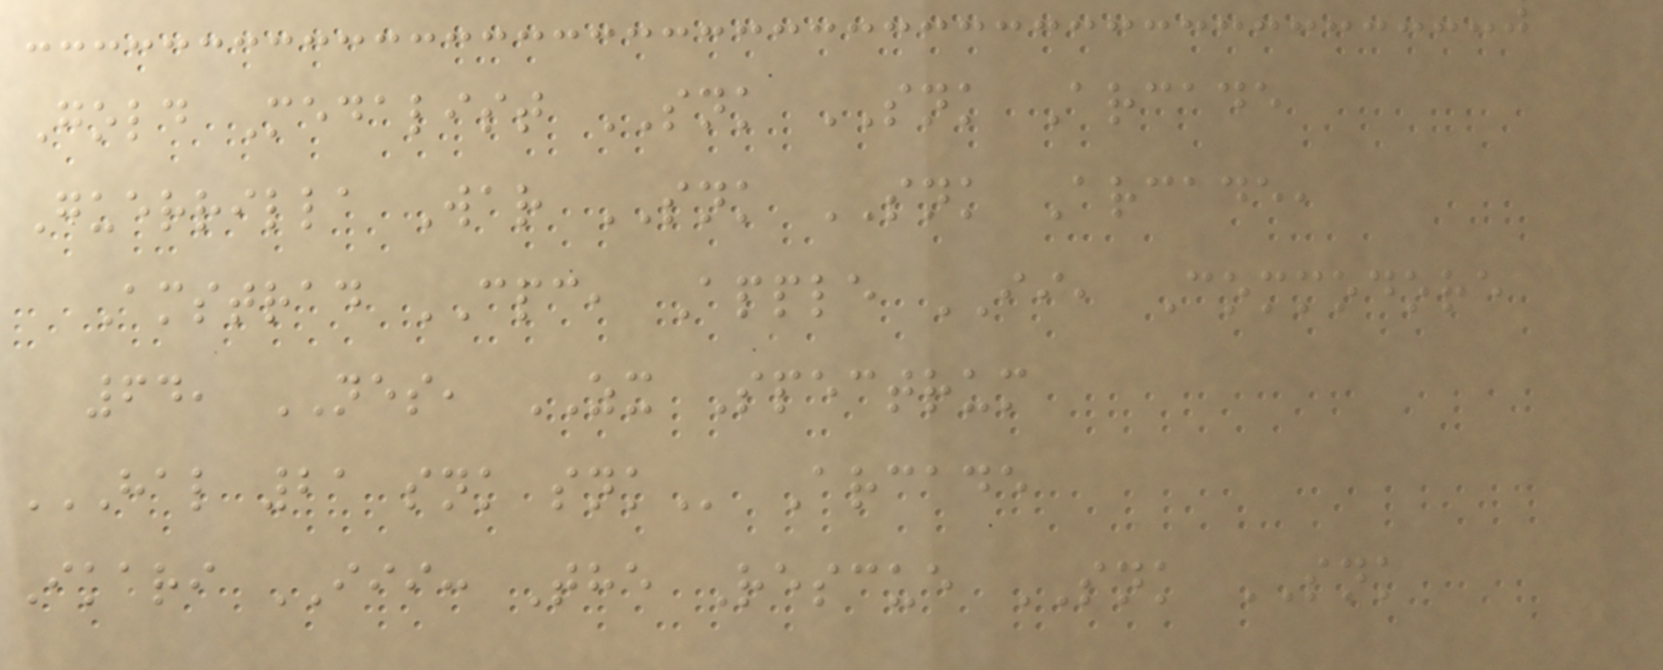Gold Medalist SNK SNK Arcade
Guerrilla War SNK SNK Arcade,
Amstrad CPC, Apple II, Commodore
64, NES, ZX Spectrum
HAL 21 SNK SNK Arcade
Ikari III: The Rescue SNK SNK
